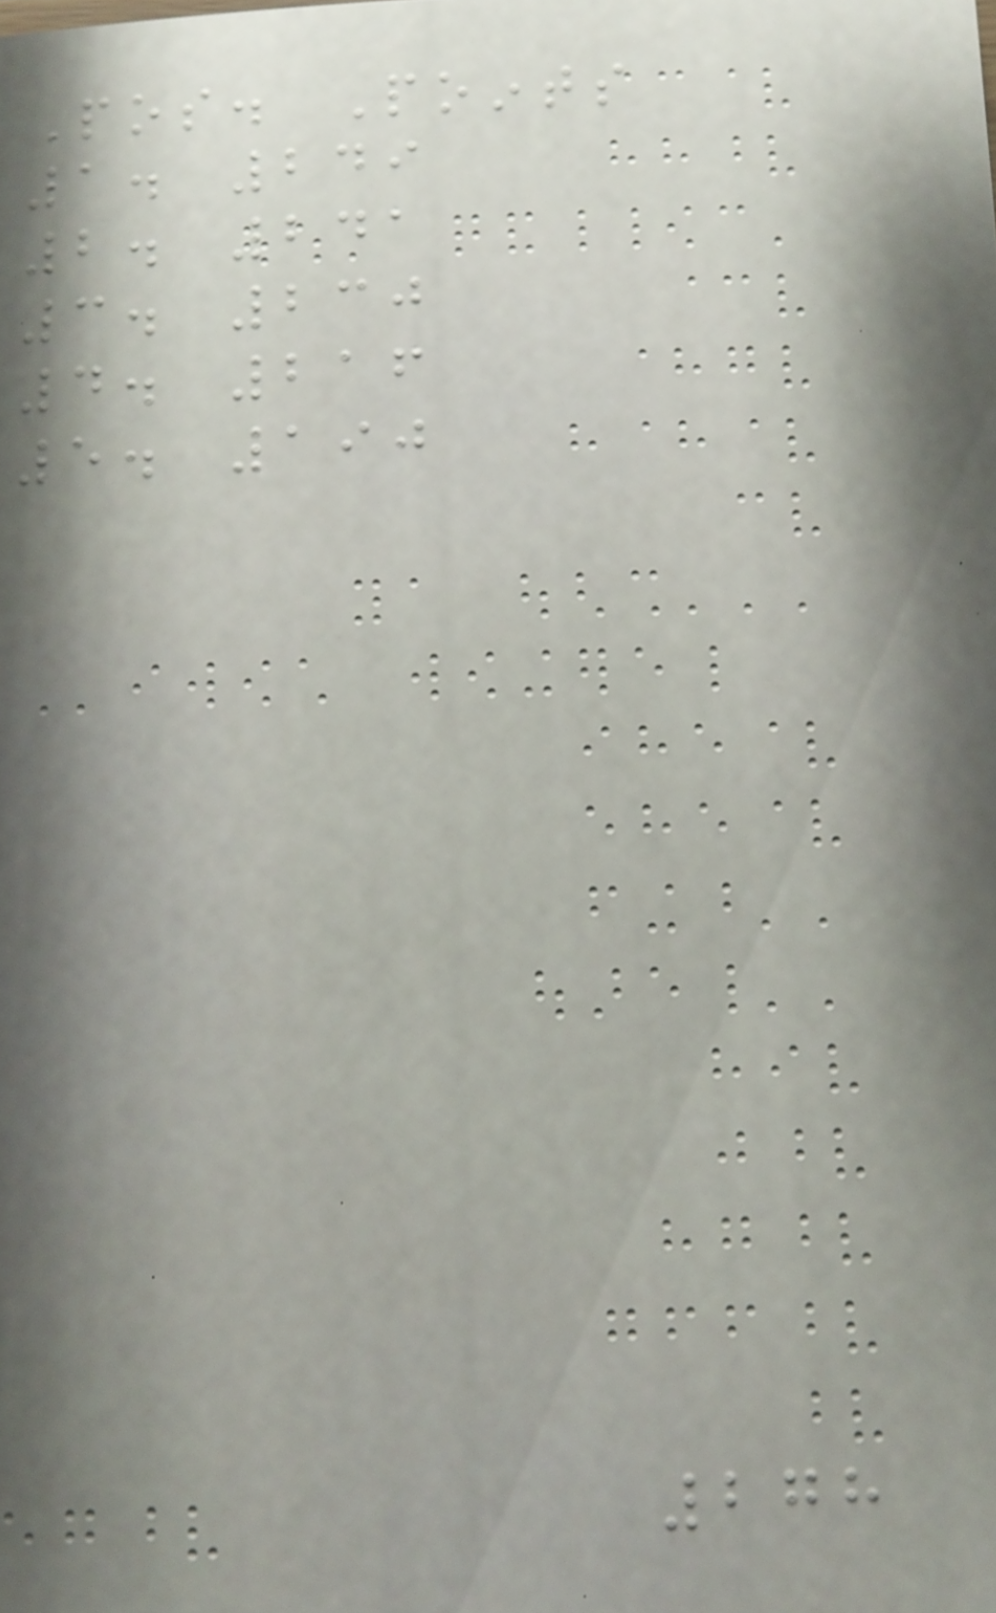Pos. Points
1. 249
2. 241
3. 230
4. 216
5. 190
278
